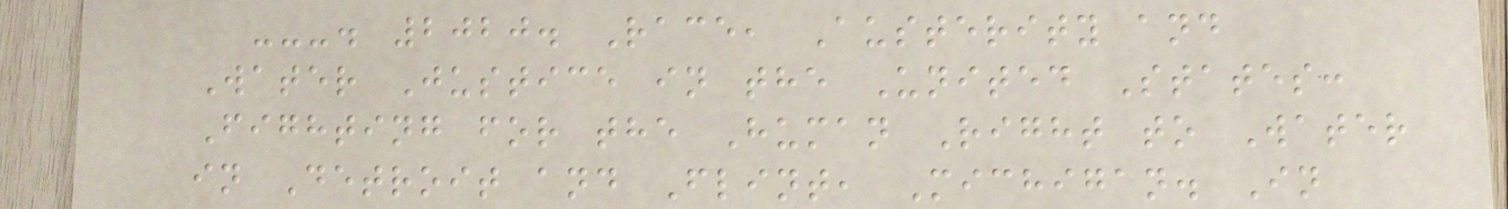---. 2020. Race, Austerity and
Water Justice in the United States:
Fighting for the Human Right to Water
in Detroit and Flint, Michigan. In
